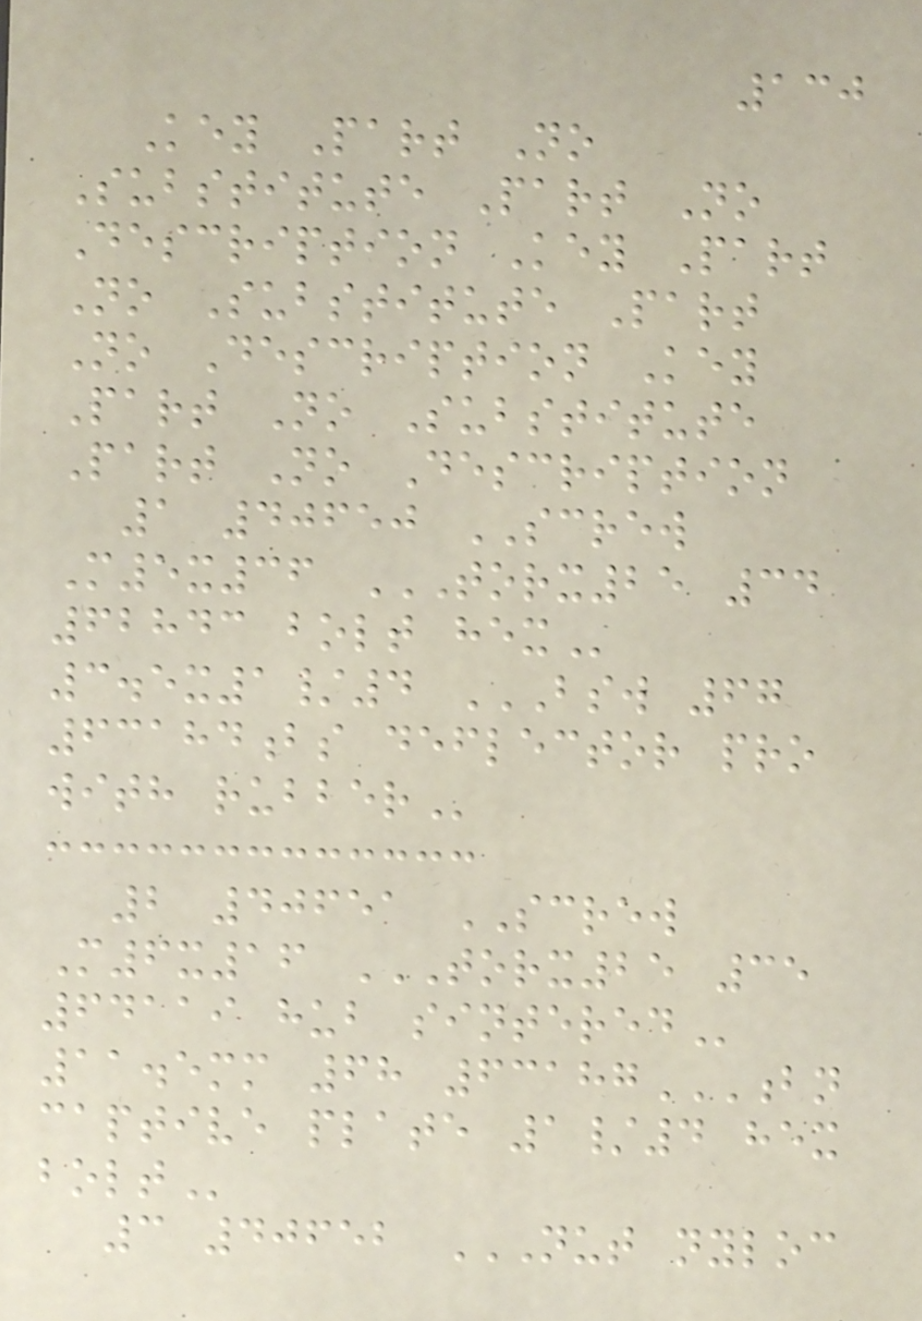130
Key Part No
Substitute Part No
Description Key Part
No Substitute Part
No Description Key
Part No Substitute
Part No Description
1 40650 SCREW
M5x36 TORX25 34
62843 BOLT HEX
3.5x1/4 BSW 67
63184BS DEFLECTOR PRO
WITH RUBBER
2 40651 SCREW
M6x16 TORX25 35
64119 HUB SINTERED
11.5mm 68 63187BN
CAPTIVE PLATE 1/4 HEX
BOLT
3 40652 NUT NYLOC
